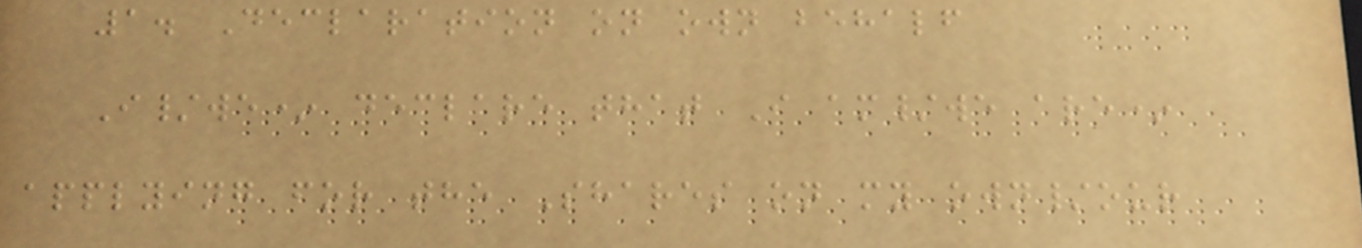1. Declaration on own behalf
I/we* declare that I am/we are*
applying for the Shares on my own/our
